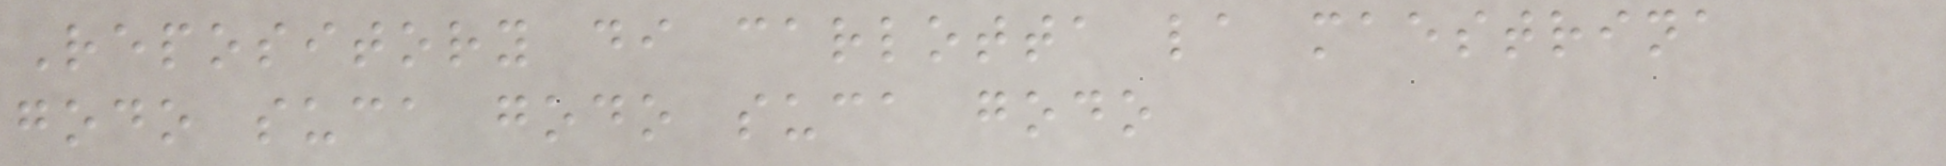Repository di carlotta la maestrina
godo suca godo suca godo
